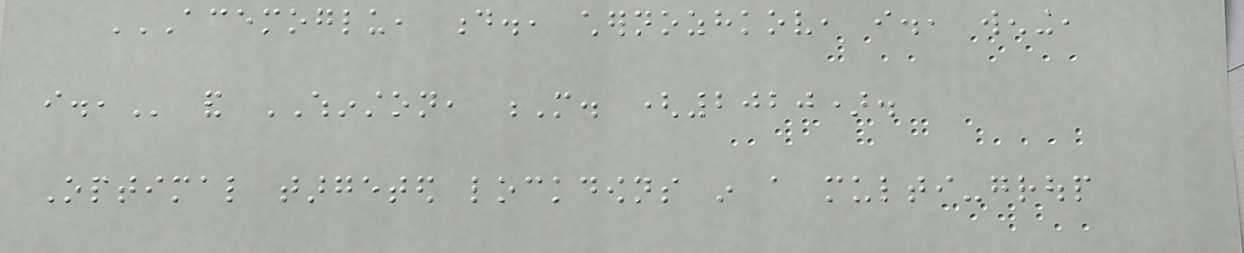ACEMOGLU, D., CHERNOZHKOV, I., WENING,
I., and WHINSTON, M. (2020).
Optimal targeted lockdowns in a multi-group
